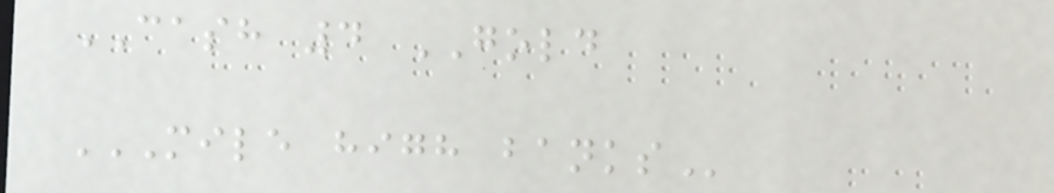CASH 4 GOLD
MILE HIGH BANKS
